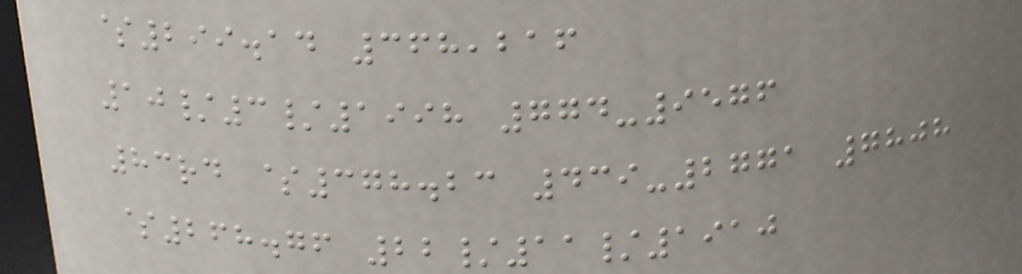$299.14 368,216
10/3/1998 774-9576
83rd $378.23 439-2771 7808
$268.76 22/11/1910
